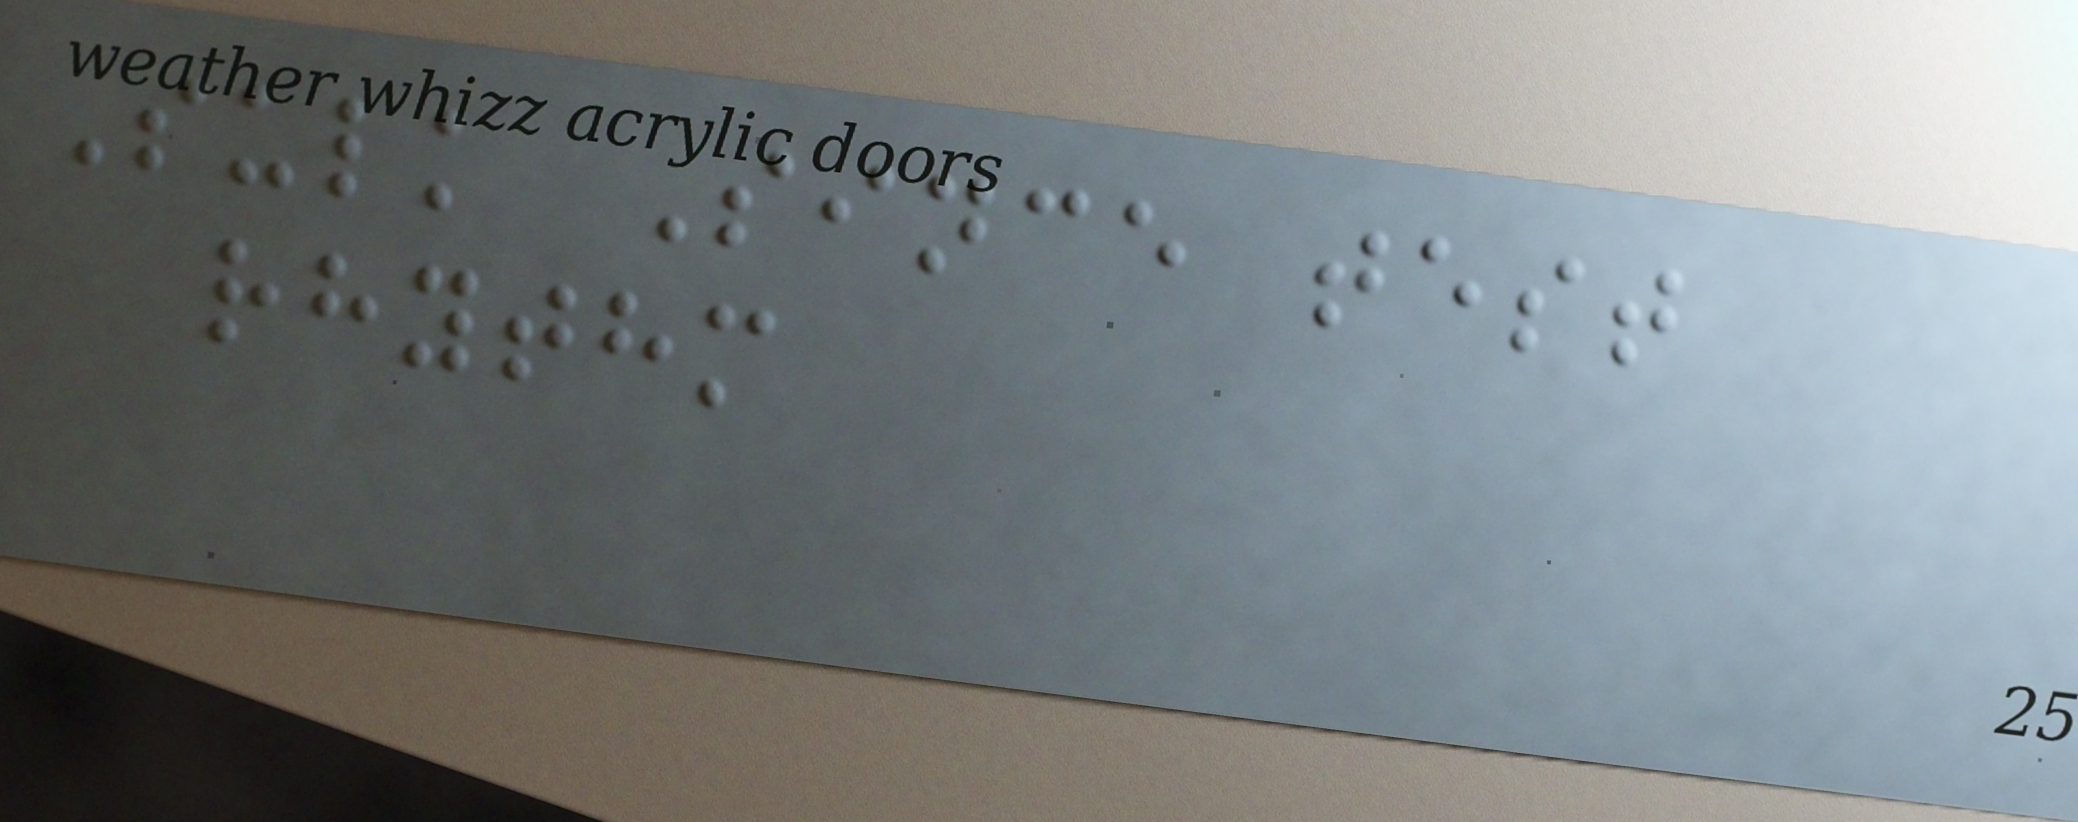Sulk Since test
rhythm
